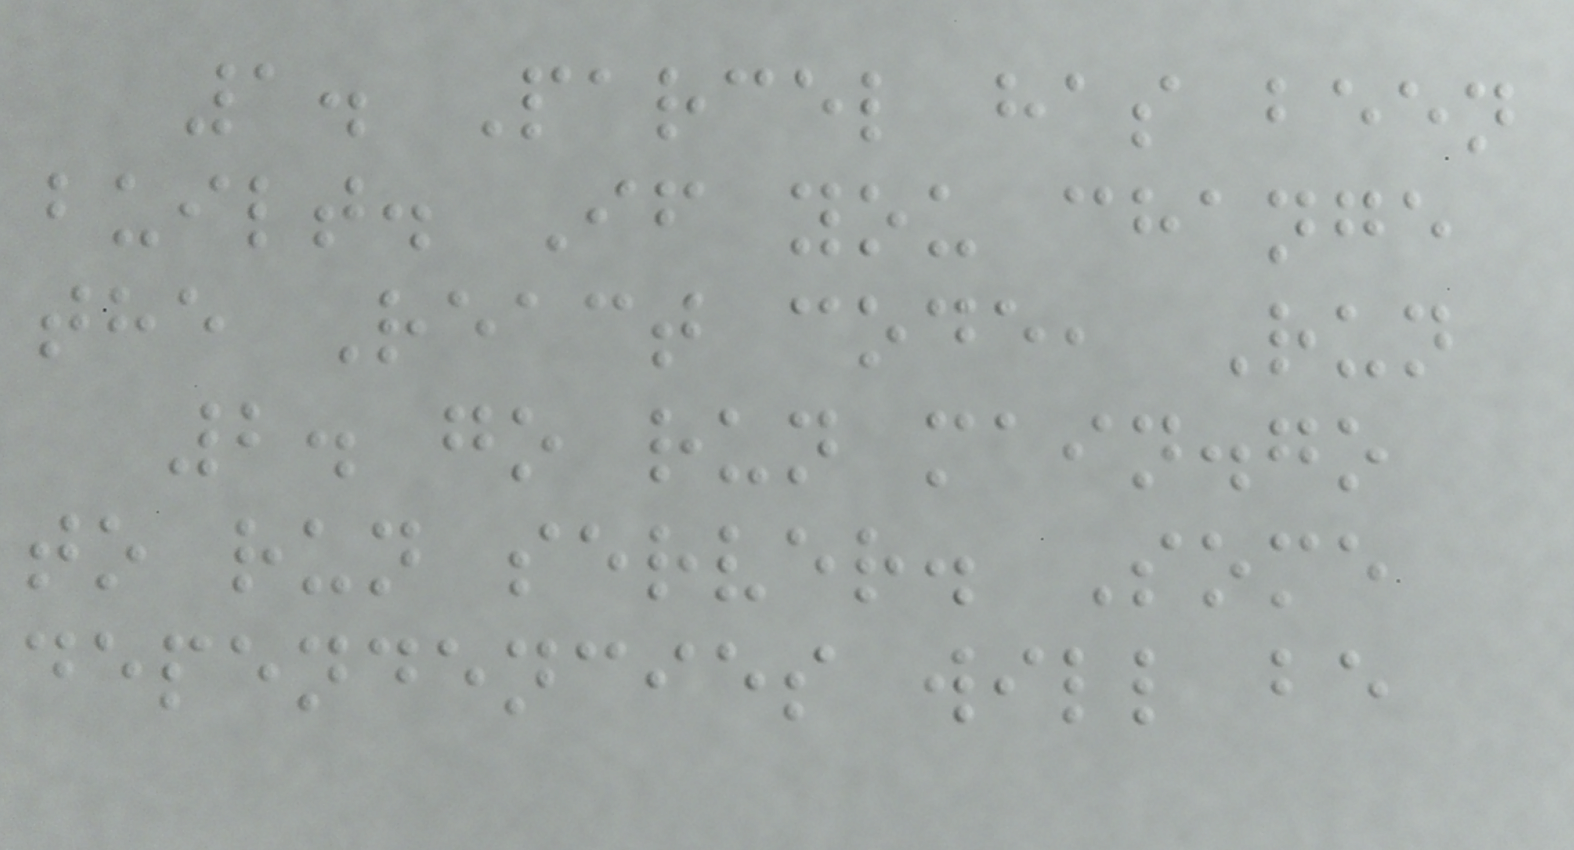1. Parcel has been
built. If you change
the React code, Run
2. go run main.go
to run server. Some
dependencies will be
